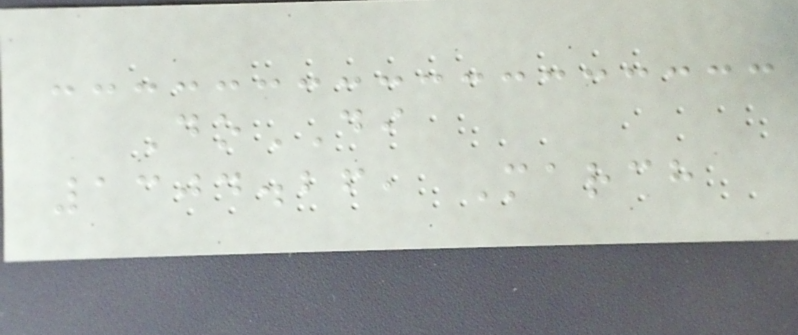DoDI
1304.26, March
